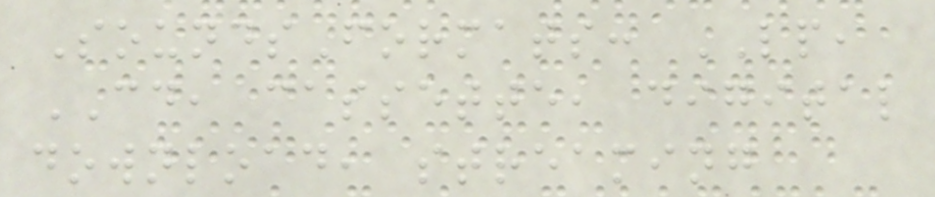SoundsFormats: LP,
CD, cassette, digital
download, streaming
